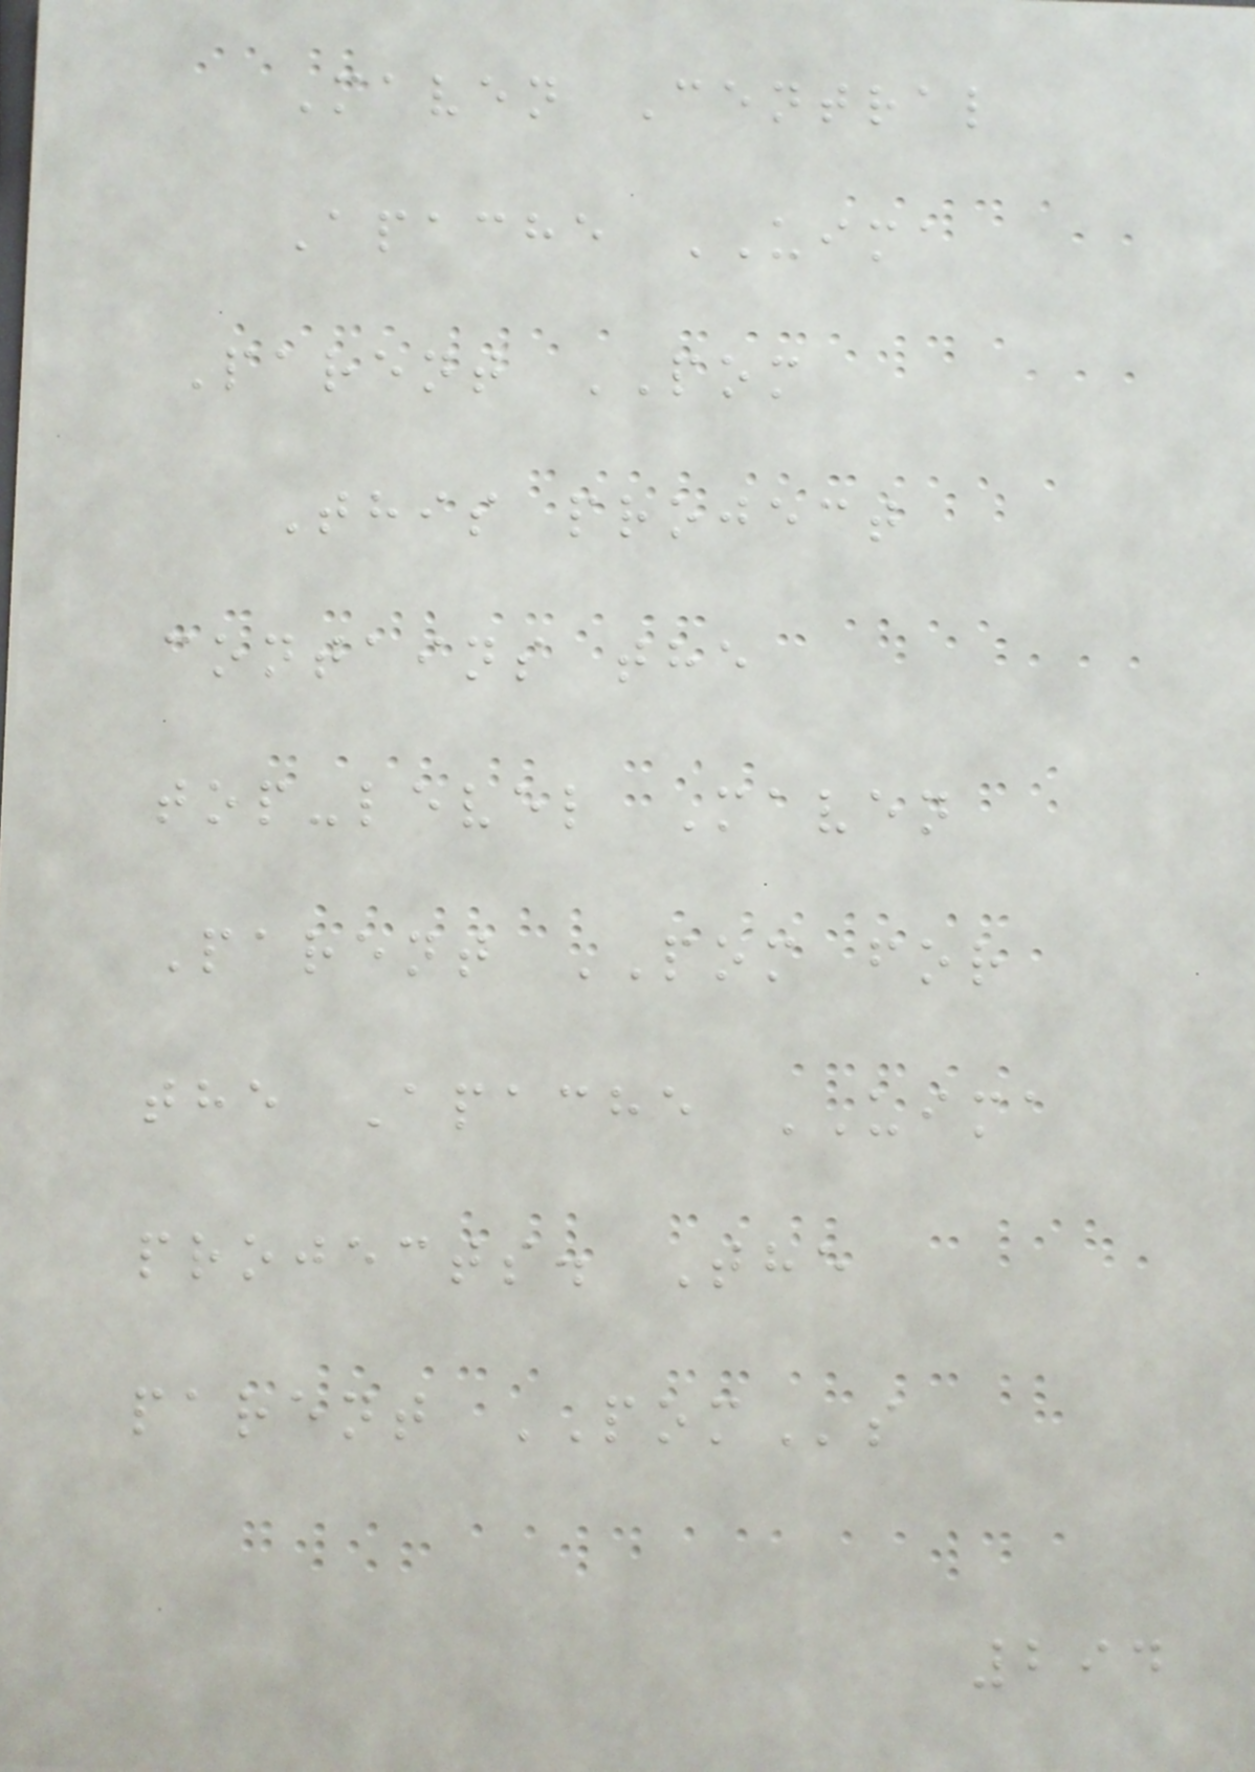Maven Central
Apache UIMA
Parent POM
This project
contains the
top-level Maven
Parent POM for
the Apache UIMA
projects. The
parent POMs
294
